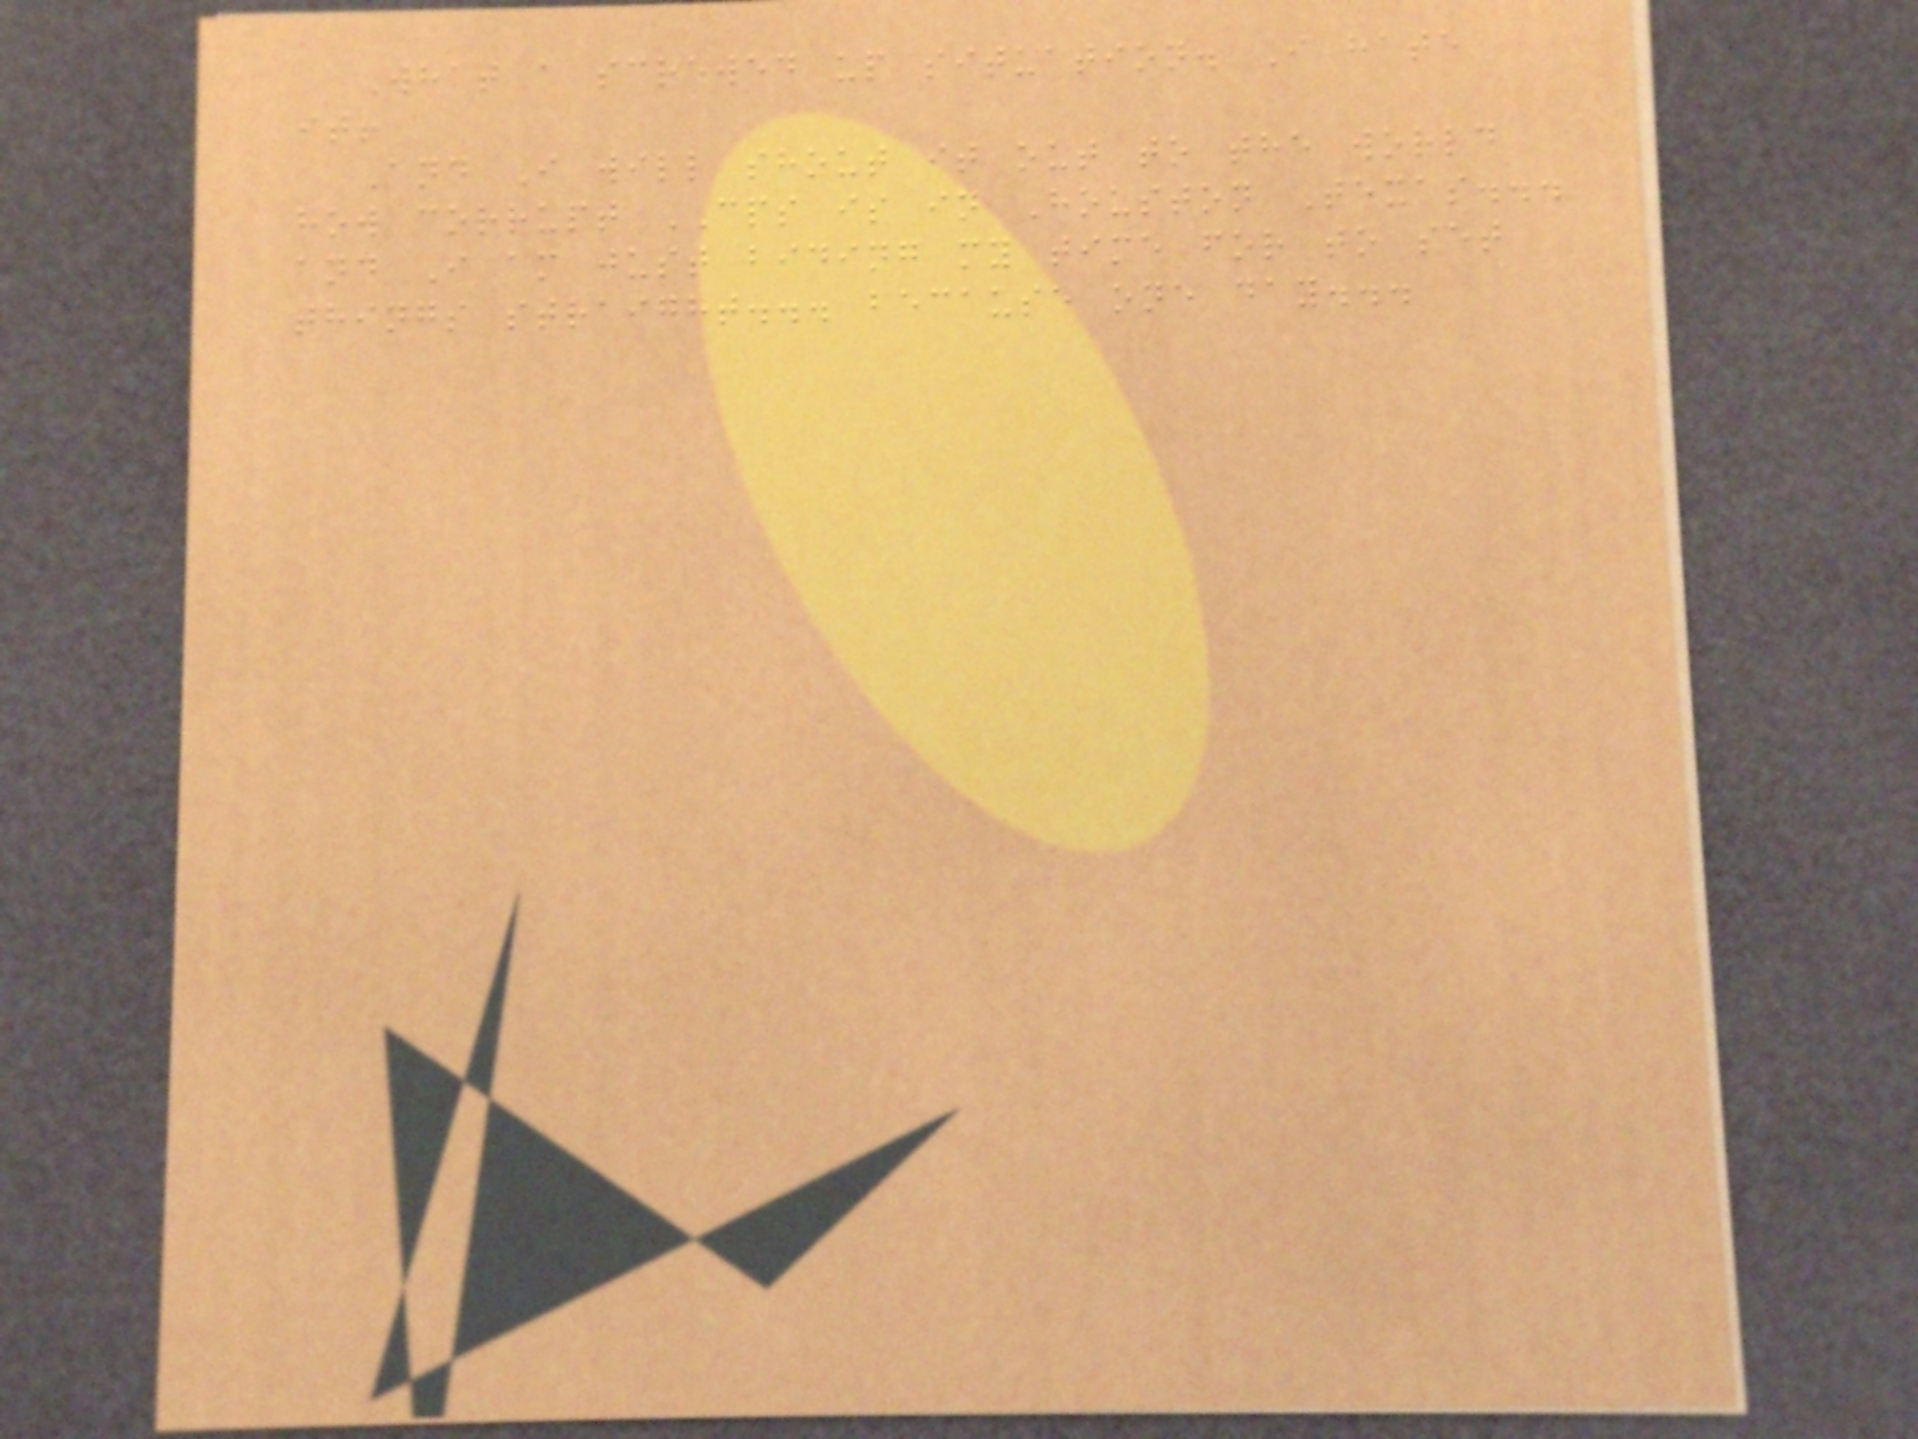What a screwed up situation. I hate
it!
And I will shout it out to the world
how corrupt CPS is in Houston Texas...
and I am just biding my time for to set
things straight... because one day...
